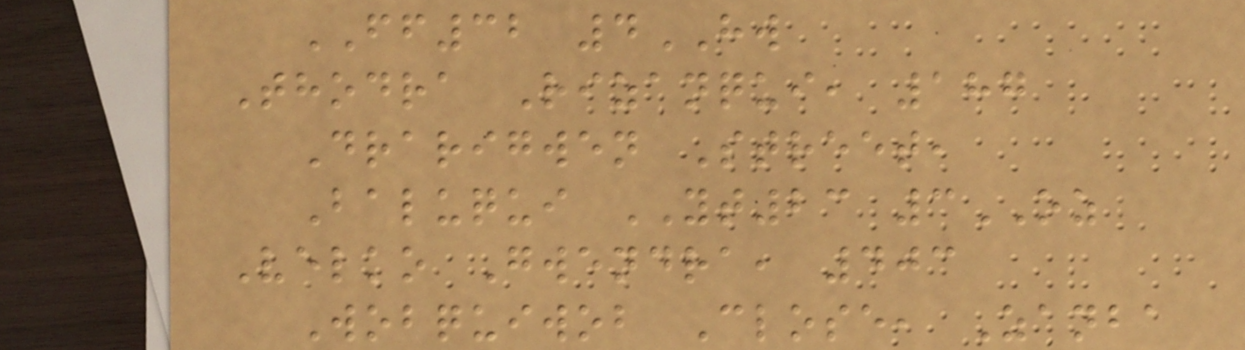FF32 4HW
Thodra Rizanqui, 187
Drarigwen Street,
Baluqui YT23 3OZ
Velko Gwendra, 403
Wobquiwob Close, Zanba
